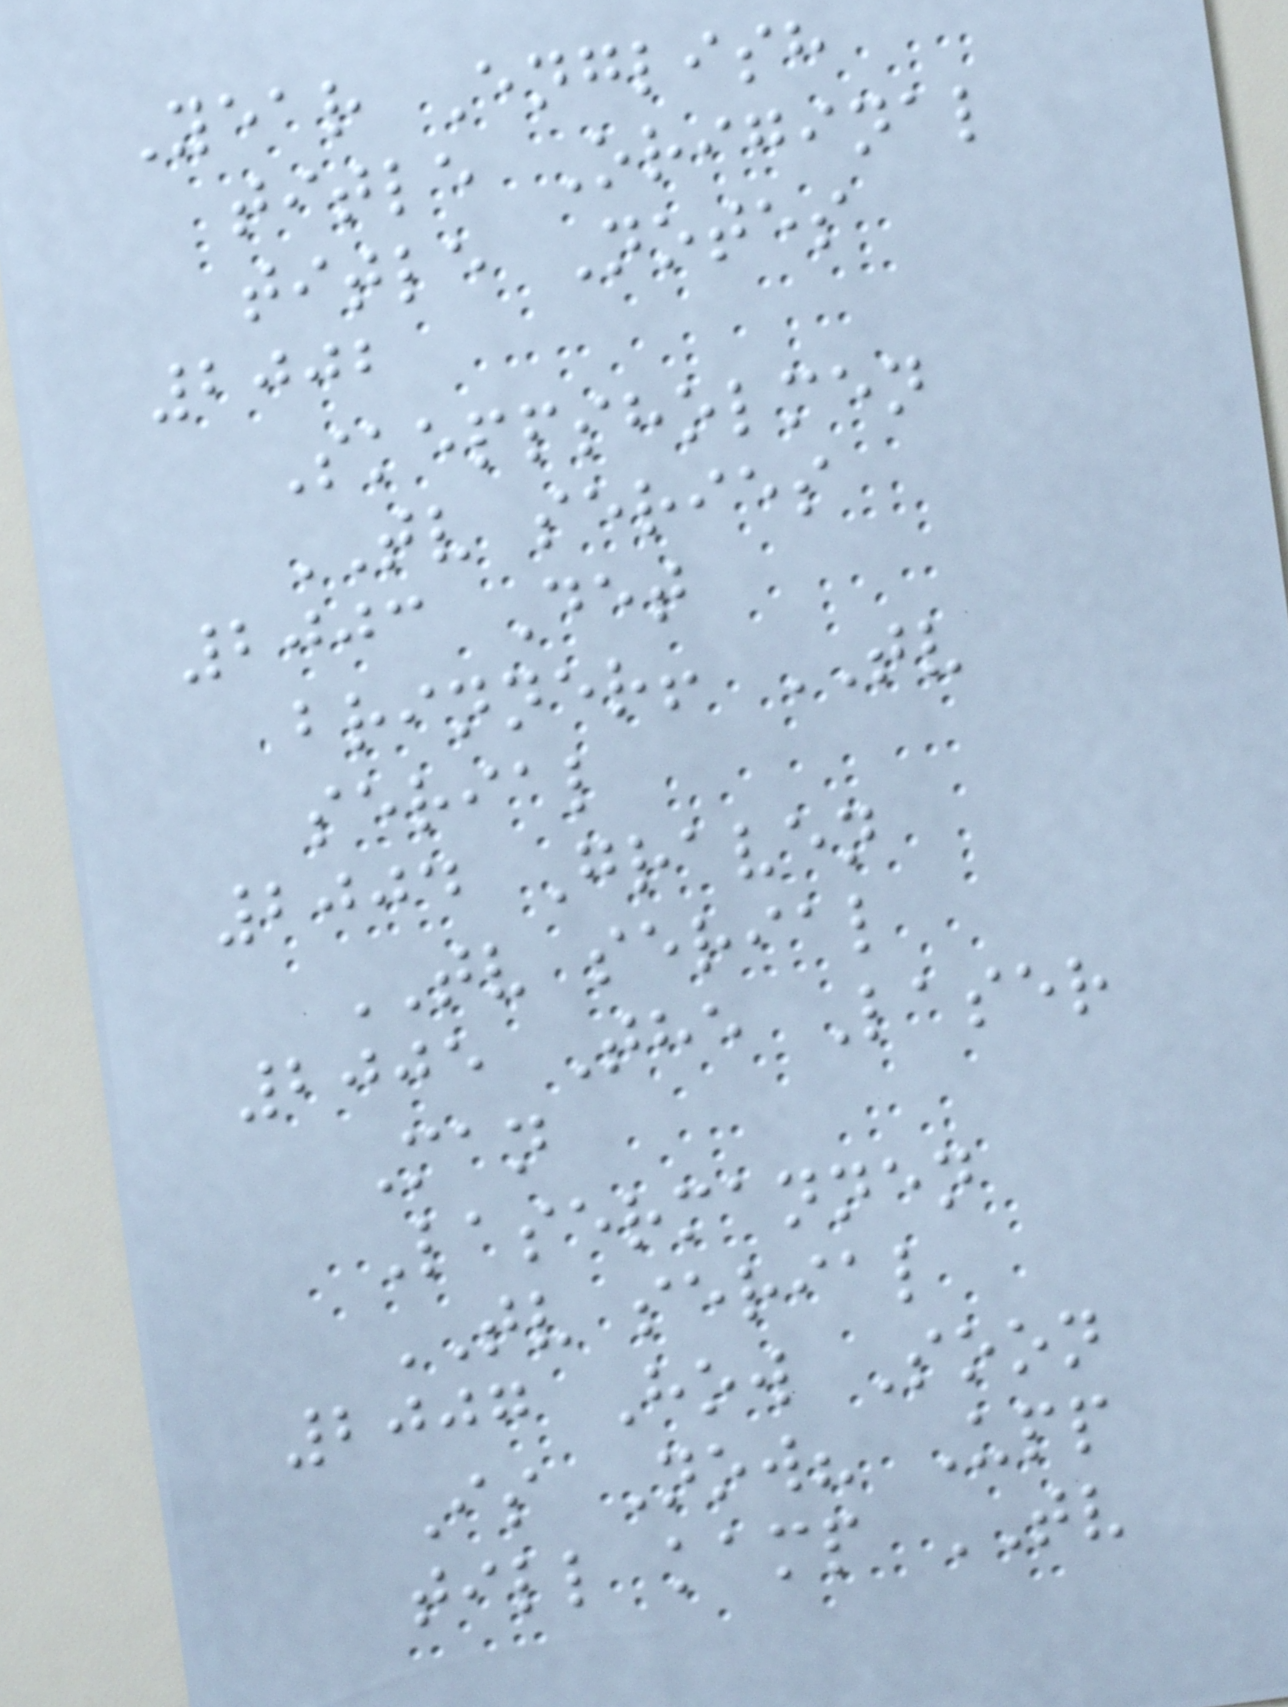Year English
title Original
title Notes
2002
Skeppsholmen
TV series
2003 Det
brinner! TV
serial
2004 Graven
TV serial
2005 The Laser
Man
Lasermannen
TV serial
2007 How Soon
Is Now? Upp
till kamp TV
